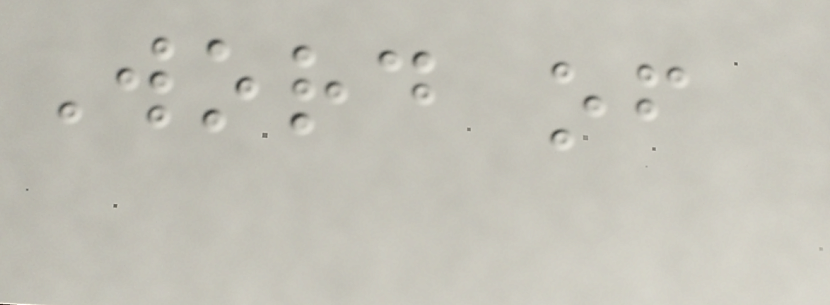Word of
